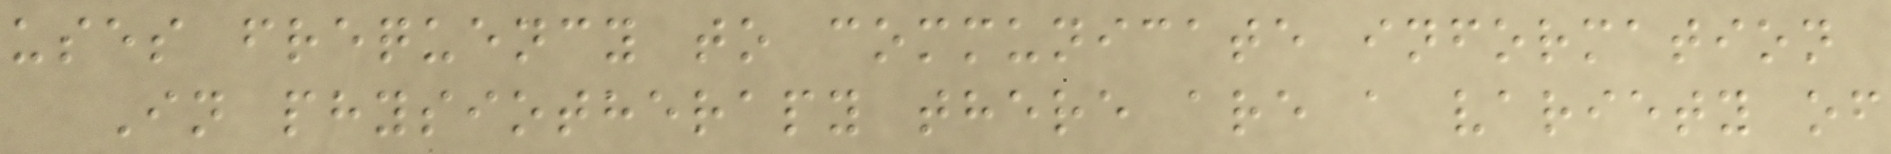uses frequency to communicate information
In physiotherapy there are a variety of
